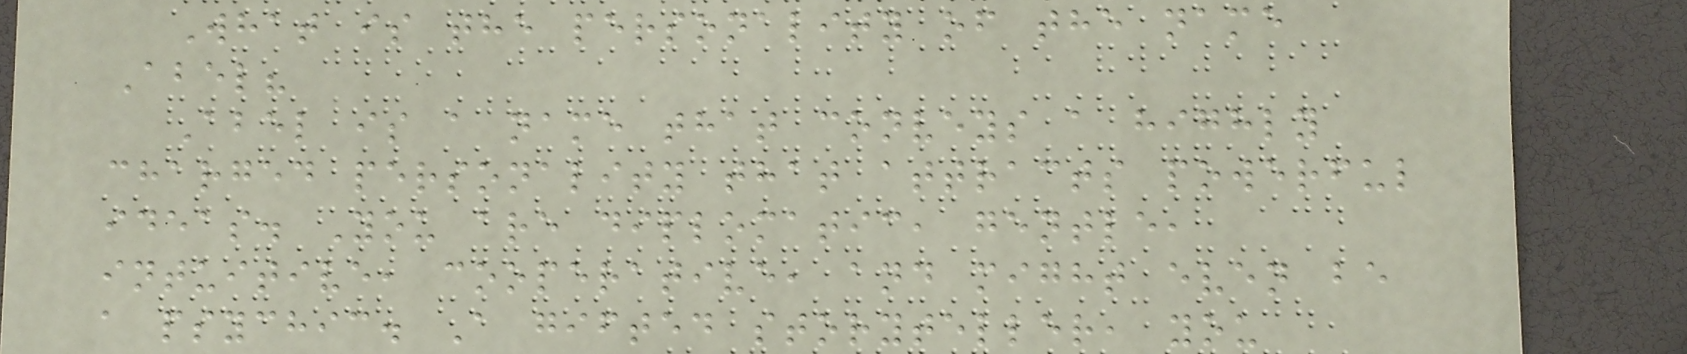What is the personality of the name
Abel?
Abel is a name that conveys a highly
charged personality that attracts powerful
ideas. You are diplomatic, gentle,
intuitive, cooperative, and might even be
a psychic. A gifted storyteller, you
